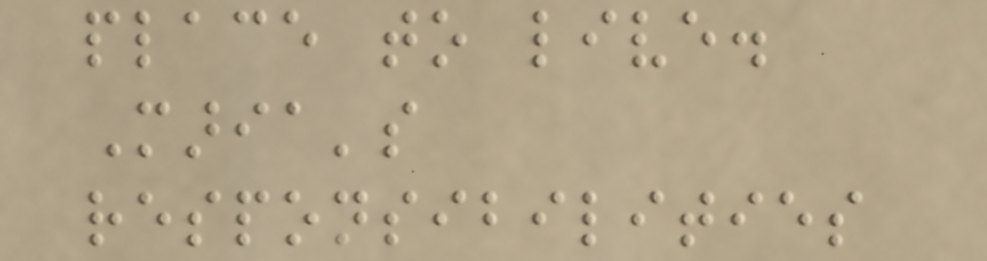place to live.
Maria's
responsibilities
